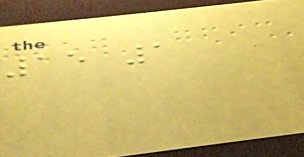15 1
